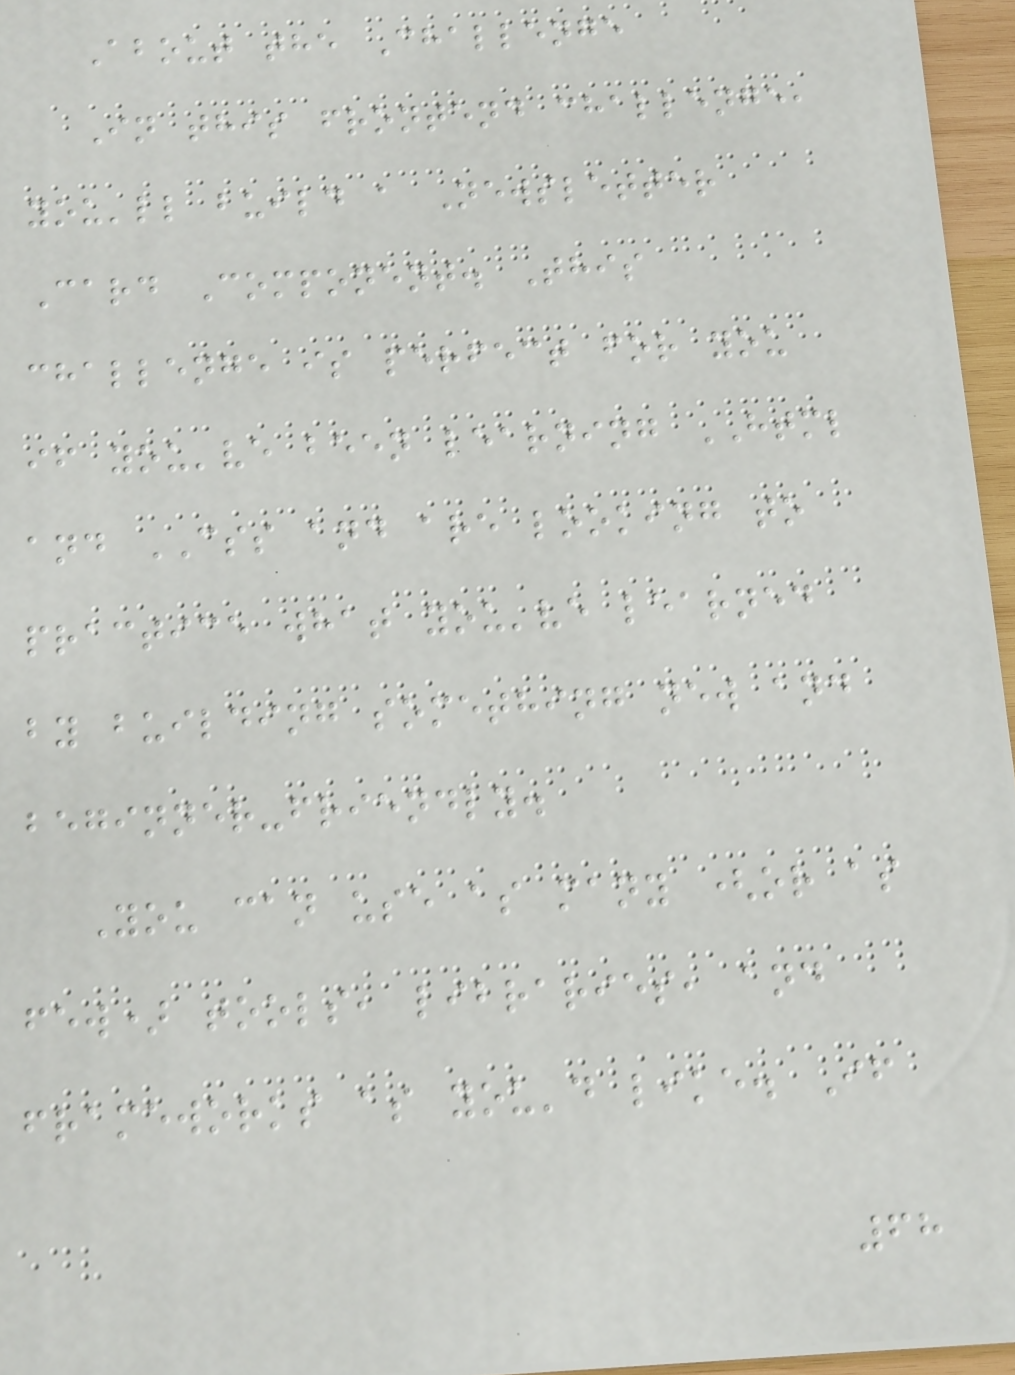About the Challenge
In this frontend challenge,
you'll build a Newsletter
Card Component. This
challenge is perfect for you
if you've been learning HTML
and CSS and are looking to
practice what you've learned
by building something new and
beginner-friendly.
You can use as many (or as
few) tools, libraries, and
frameworks as you'd like. If
68
